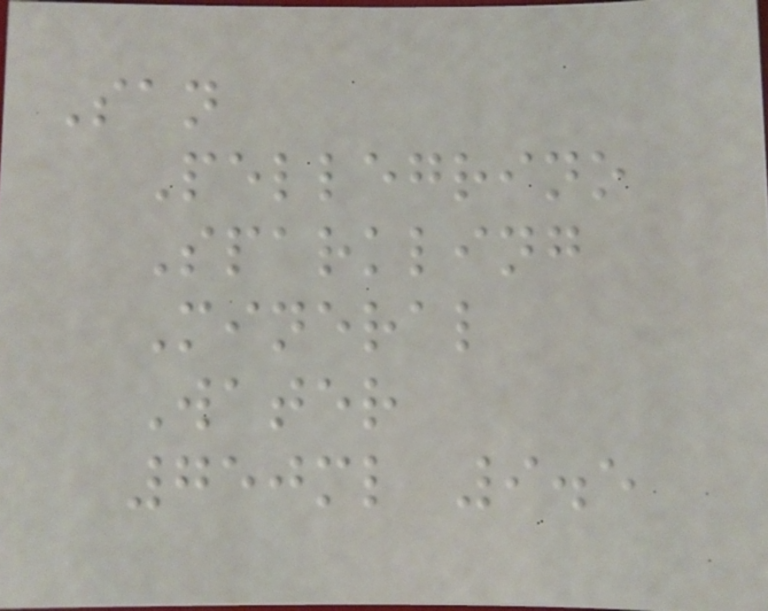San
Pellegrino
Sparkling
Mineral
Water
750ml 9.5
